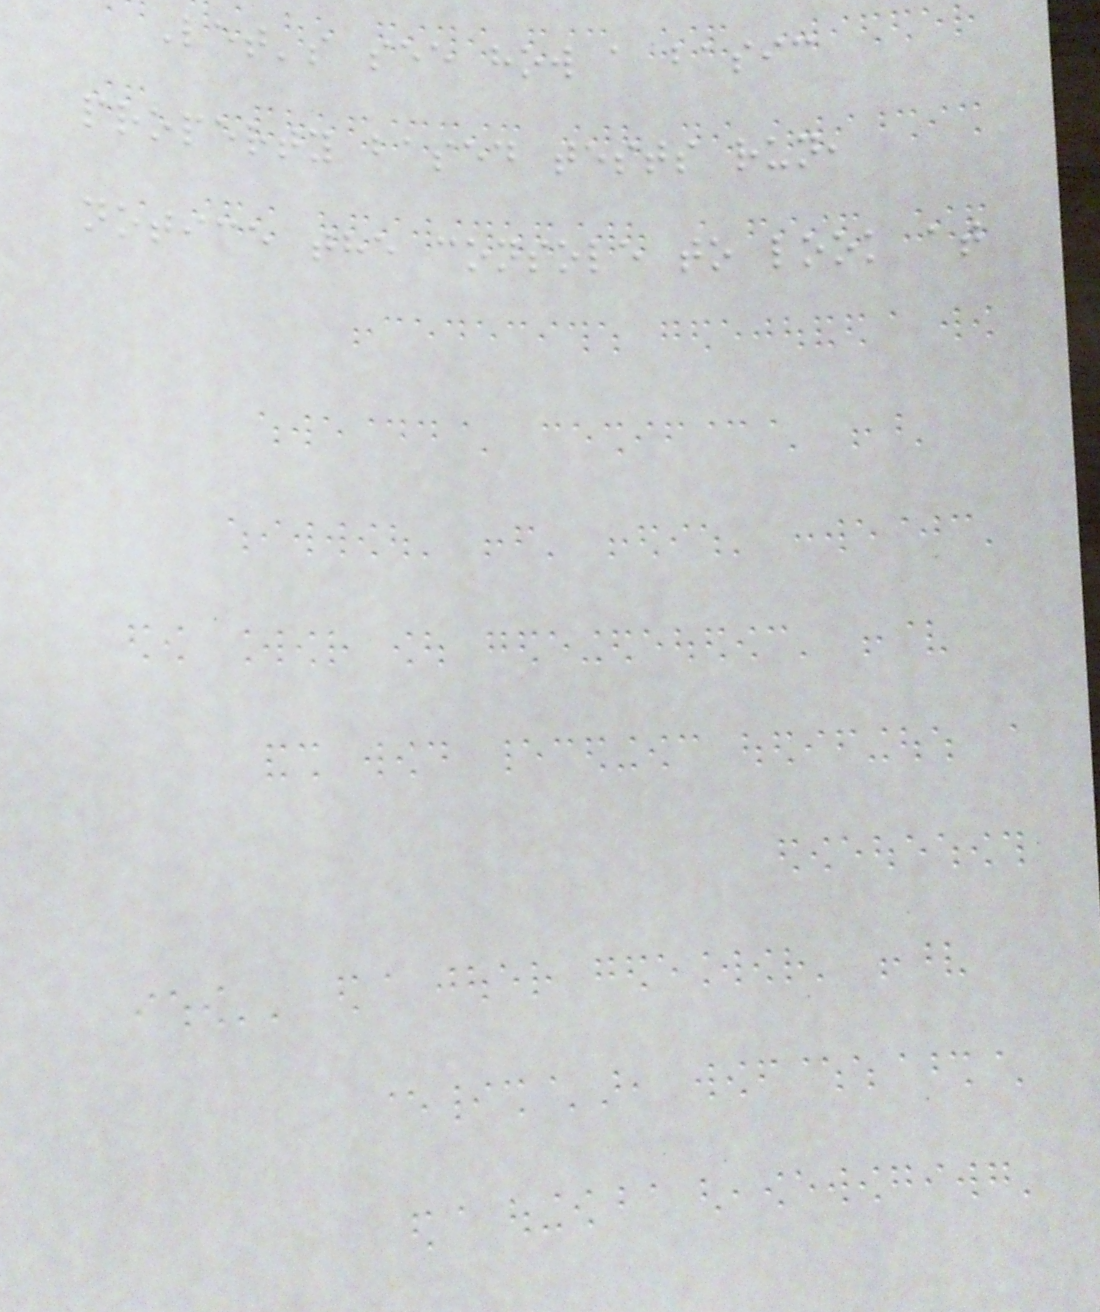Let's see how a basic
property based tests run,
notice the console to look at
